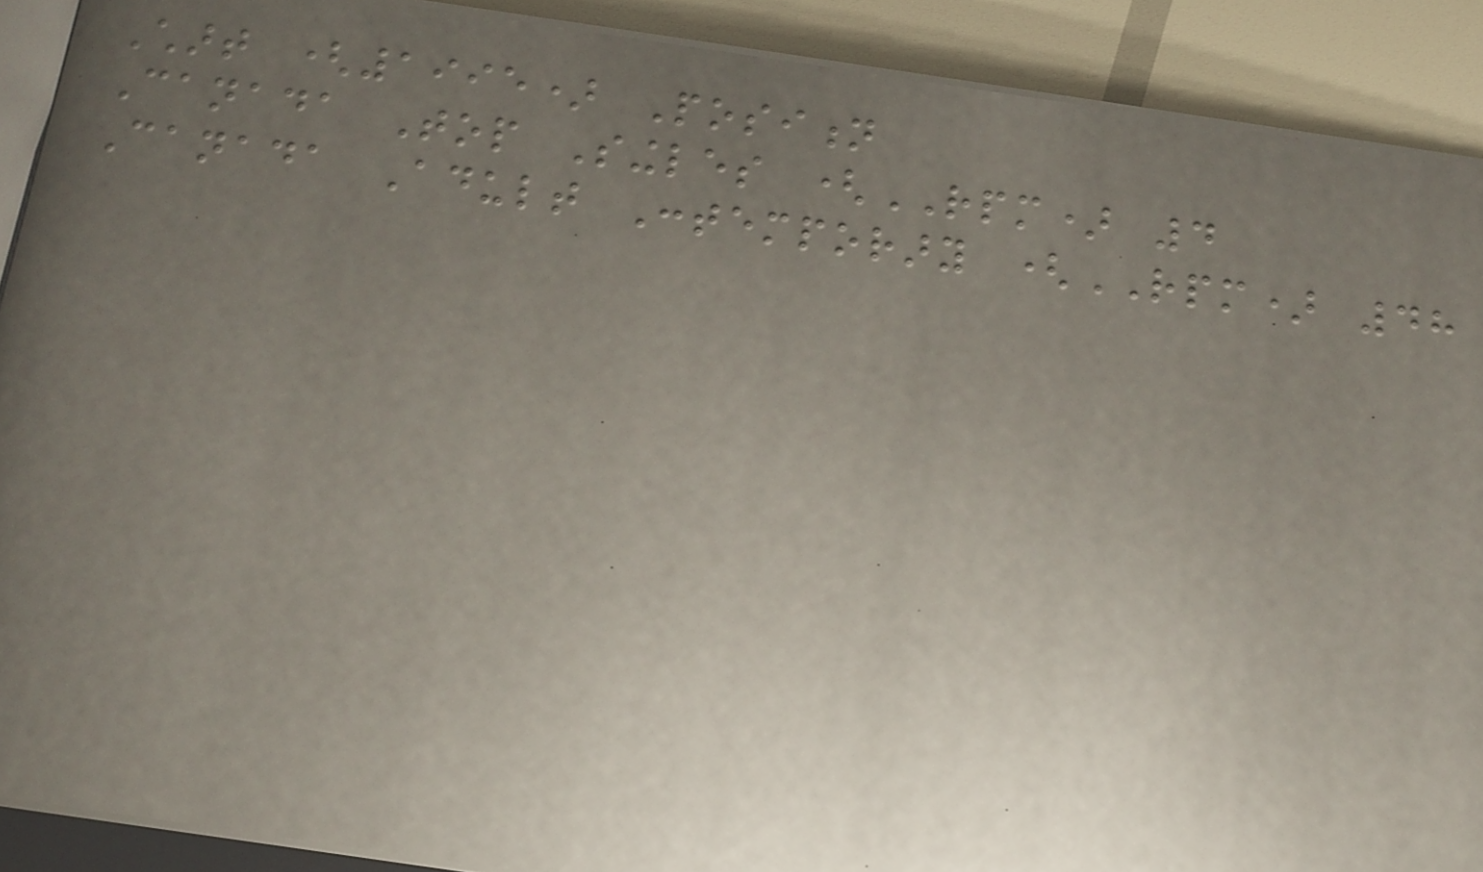Chart (1995) Position
Canada Top Singles (RPM) 4
Canada Adult Contemporary (RPM) 48
